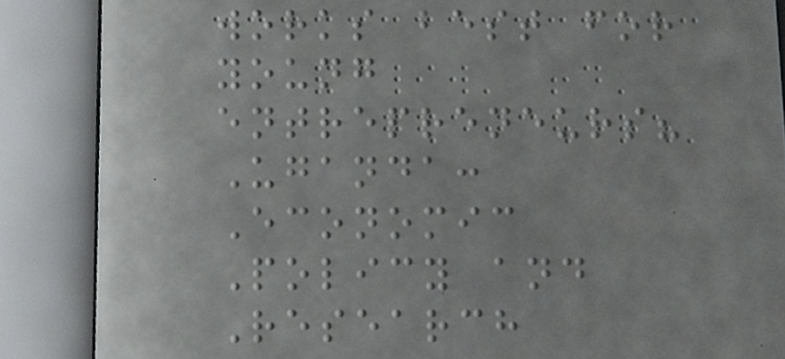works best for
young
entrepreneurs?
Uganda:
Economic
Policy and
Research
